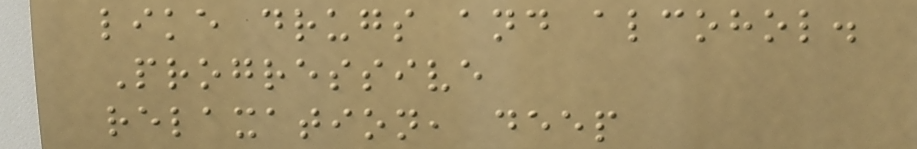like drugs and alcohol.
Progressive
relaxation, deep
